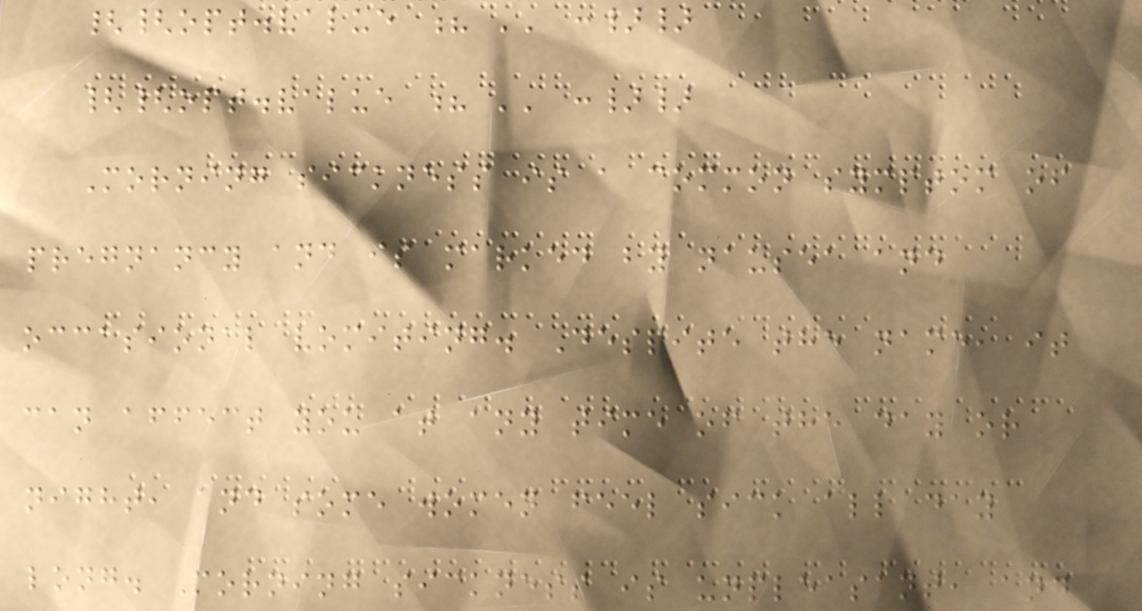{{opt.value ? '' :}}
{{opt.value ? '' :}}
Morning sickness is a common symptom of
pregnancy and is marked by nausea and
occasional vomiting. Despite the name, it
can affect you at any time of the day or
night, and some women feel sick all day
long. Morning sickness is unpleasant, and
